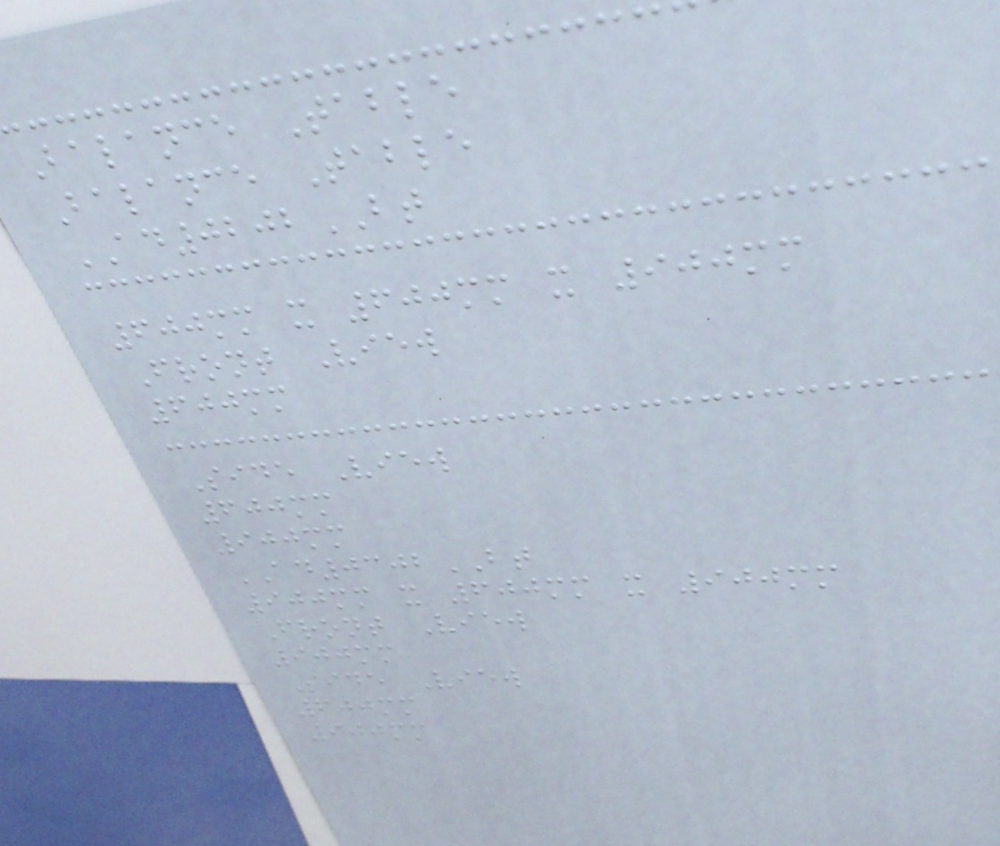Balance Table
Balance Table
AD0202BT
600mm x 600mm x 900mm
Front View
600mm
Side View
600mm
900mm
AD0302BT
900mm x 600mm x 900mm
Front View
900mm
Side View
600mm
900mm
